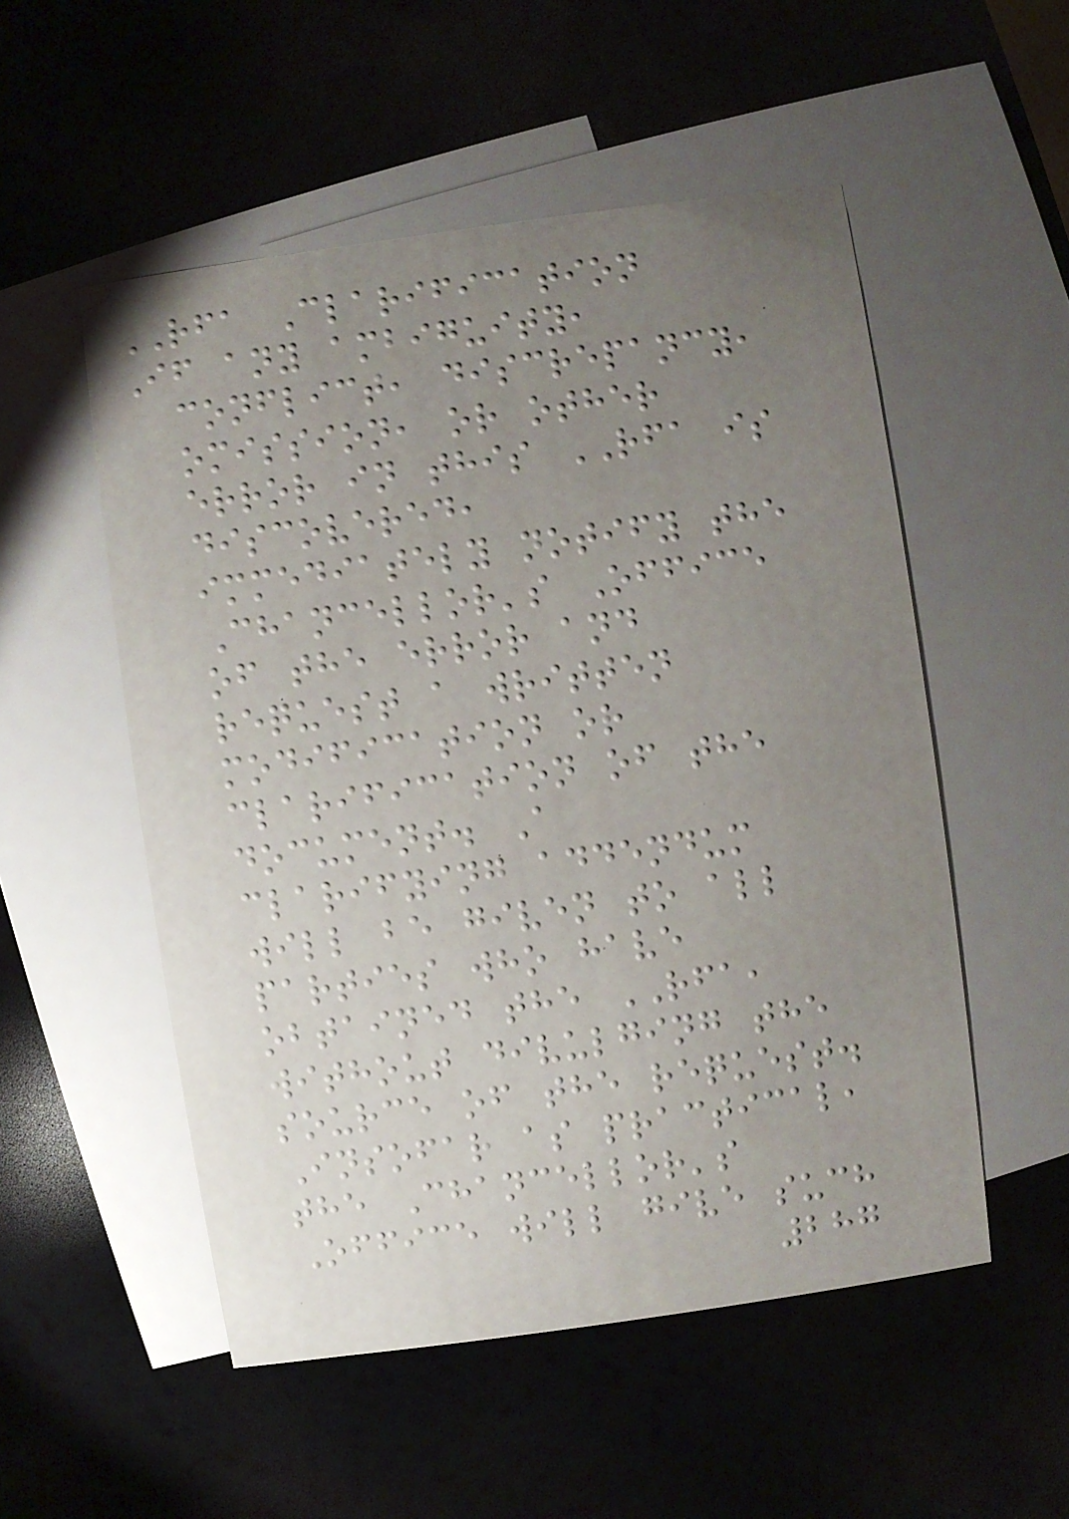RFA Clarification
If any ambiguity,
conflict, discrepancy,
omission, or other
error in this RFA is
discovered,
immediately notify the
Chancellor's Office
of the error and
request a written
modification or
clarification of the
document. A
clarifying addendum
will be given to all
parties who have
obtained the RFA,
without divulging the
source of the request.
Insofar as practical,
the Chancellor's
Office will give such
287
